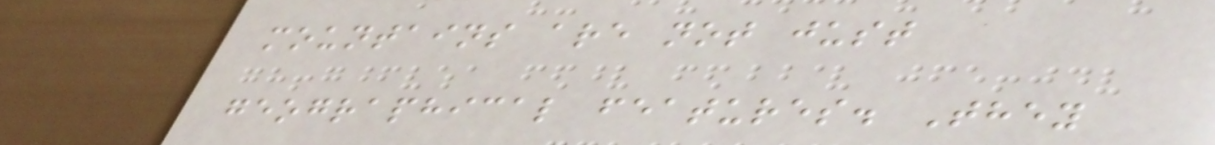mountains are not just
geographical features. They
